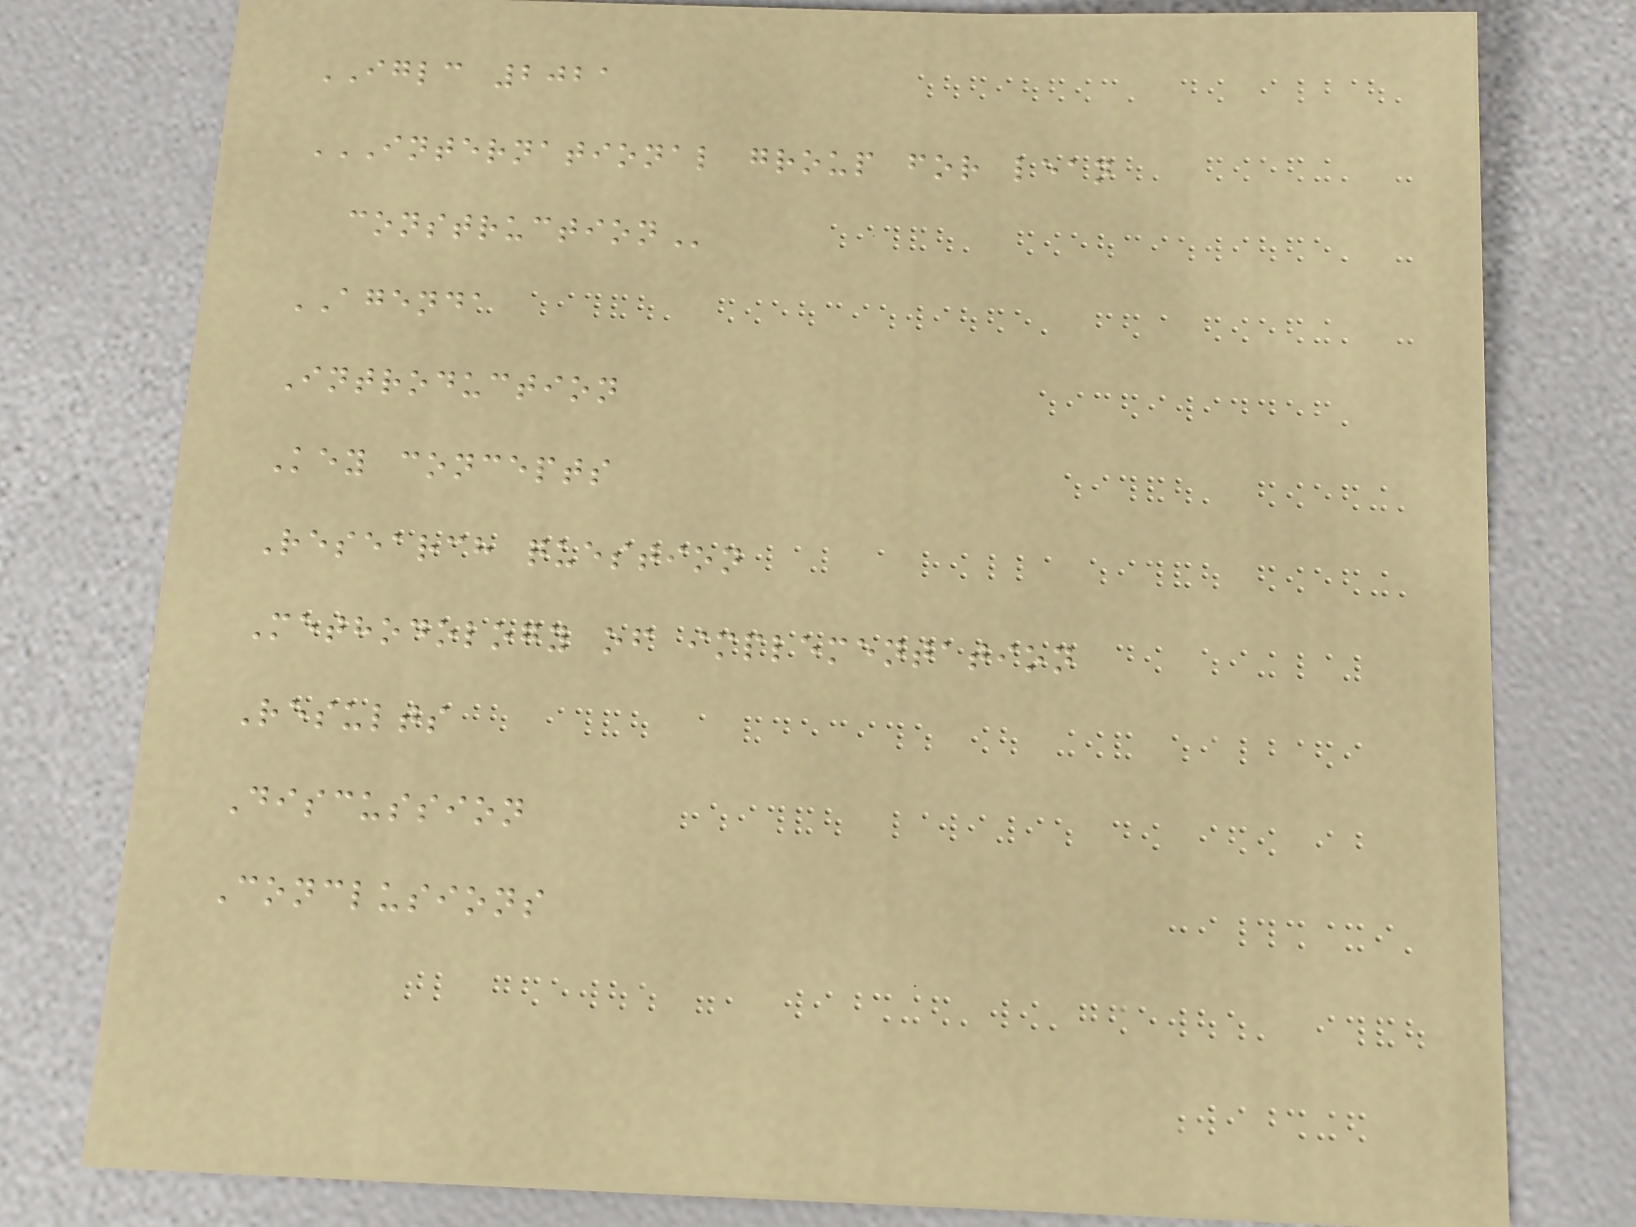IGLC 2021
INTERNATIONAL GROUP FOR LEAN
CONSTRUCTION
AGENDA
Introduction
Key concepts
Research question
Methodology of implementation
Results
Discussion
Conclusions
